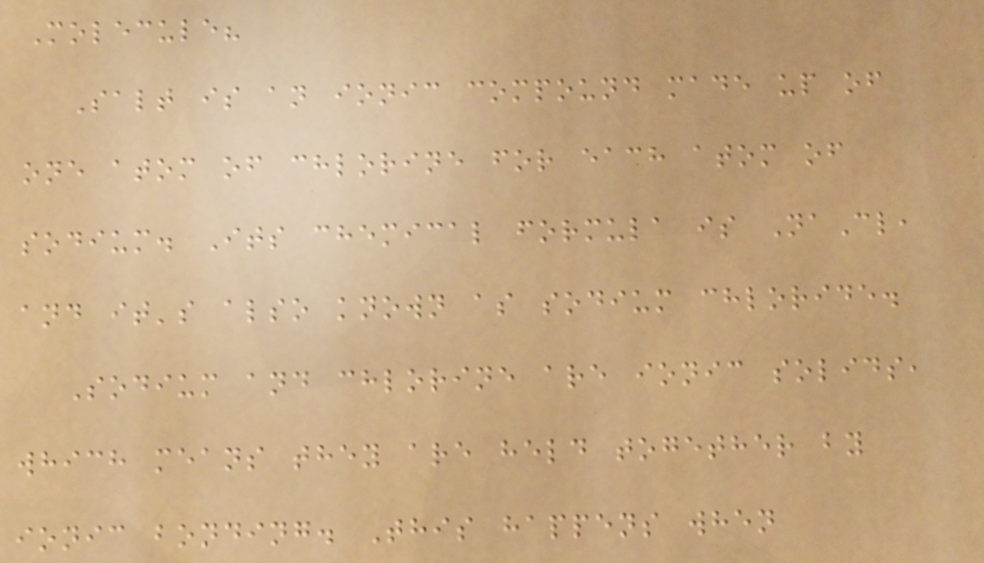Molecule?
Salt is an ionic compound made up of
one atom of chlorine for each atom of
sodium. Its chemical formula is NaCl,
and it's also known as sodium chloride.
Sodium and chlorine are ionic solids,
which means they are held together by
ionic bonding. This happens when
